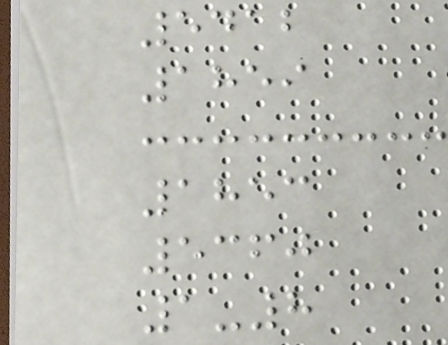5412
1859
1853
5360
1-8
